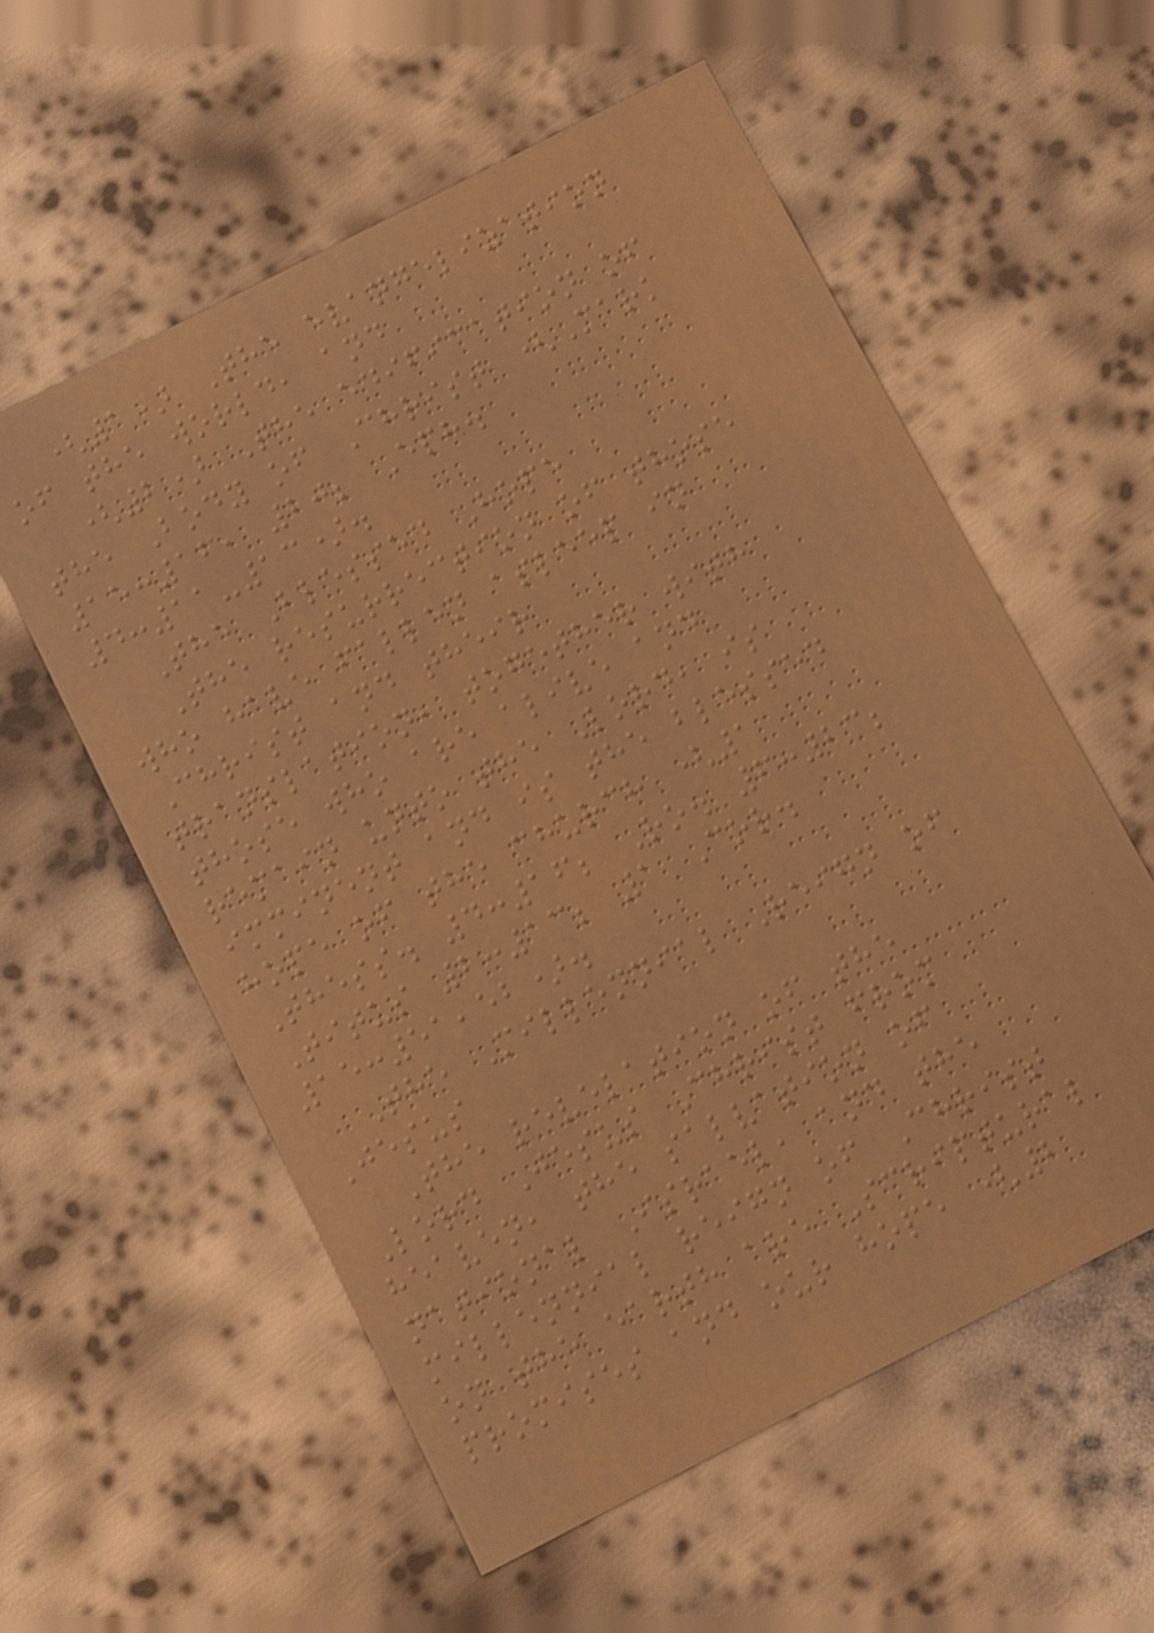(1) The evangelization
of the world, and
(2) The edification of
the Body of Christ (Mark
15:16, 20; Eph.
4:11-13).
The Blessed Hope
The resurrection of those
who have fallen asleep in
Christ and their
translation, together with
those who are alive and
remain unto the Lord, is
imminent and is the blessed
hope of the church (1
Thess. 4:16; Ro. 6:23;
Titus 2:13; 1 Cor.
15:51,52).
The Millennial Reign of
Jesus
The revelation of the
Lord Jesus Christ from
heaven, the salvation of
national Israel, and the
millennial reign of Christ
on the earth are Scriptural
promises and our hope (2
